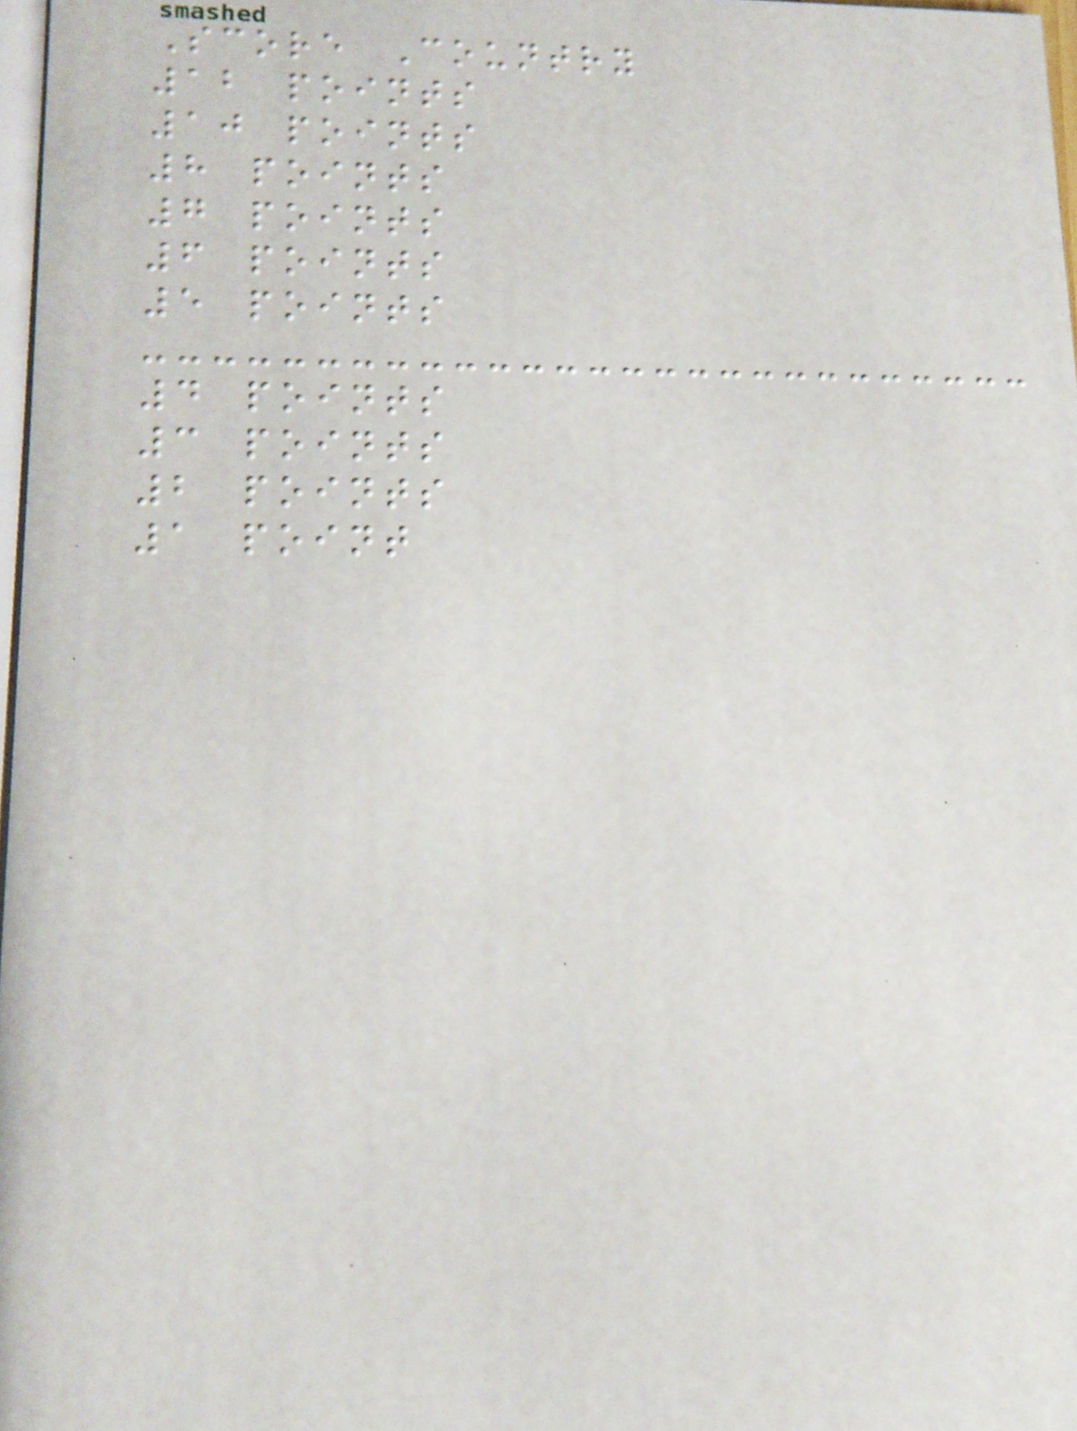Score Country
12 points
10 points
8 points
7 points
6 points
5 points
4 points
3 points
2 points
1 point
